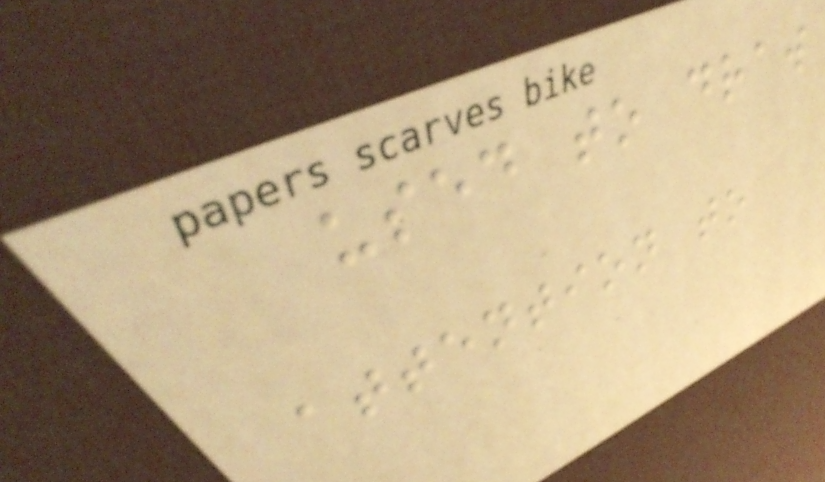used to draw
attention to
